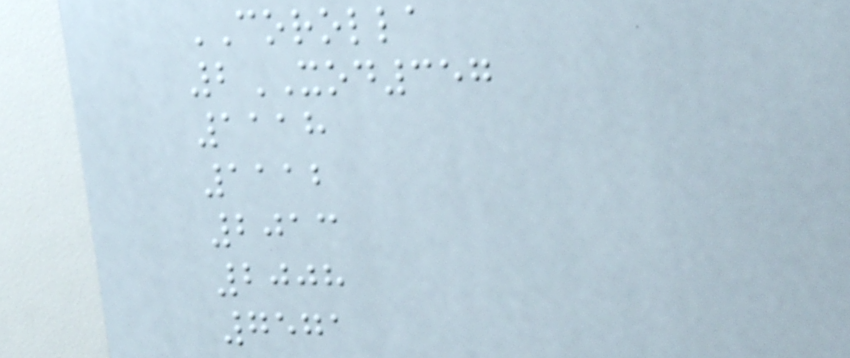COROLLA
2XOD357
1118
1112
2013
2008
7571
